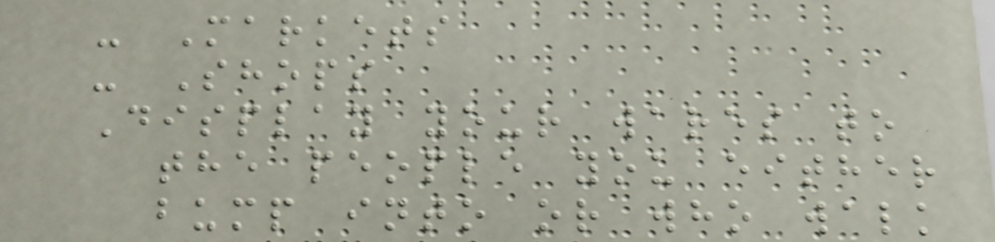- Markets
- Shops
Display your wares to
the people you either
bump into or who walk
